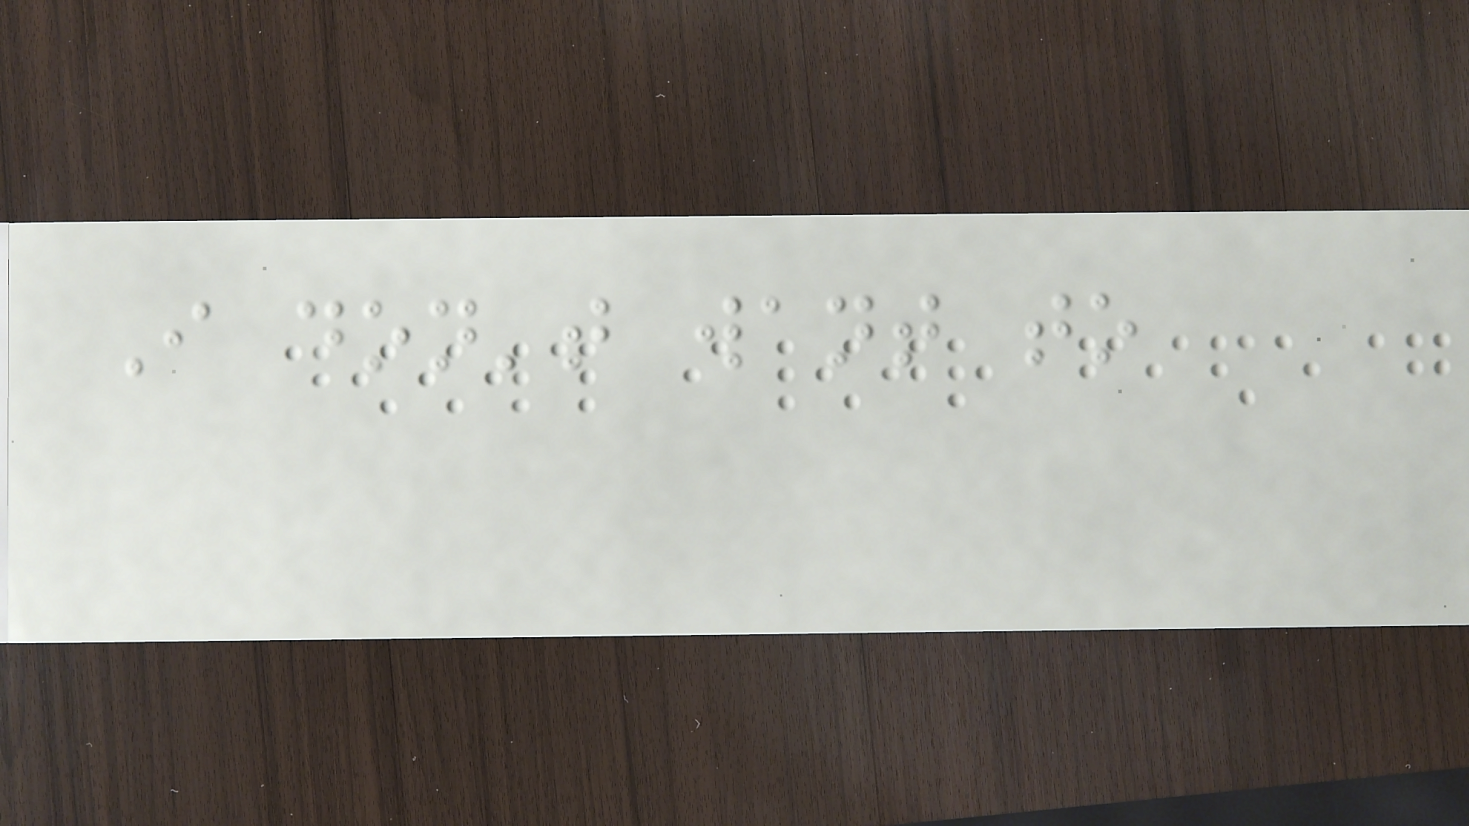I don't want to
